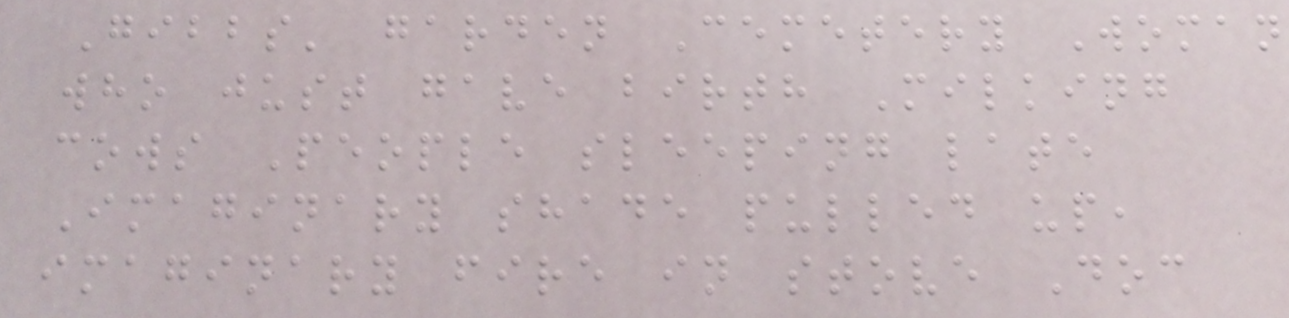Gibbs' garden Cemetery Woman
who just gave birth Milking
cows People sleeping late
Imaginary shade pulled up,
imaginary fire in stove Doc
